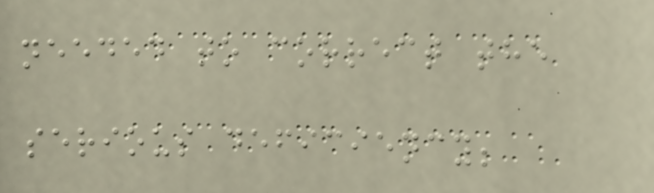needed to correct the
serious deficiency;
